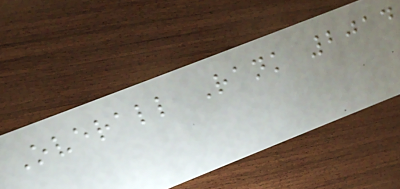Overall Rank 2014
